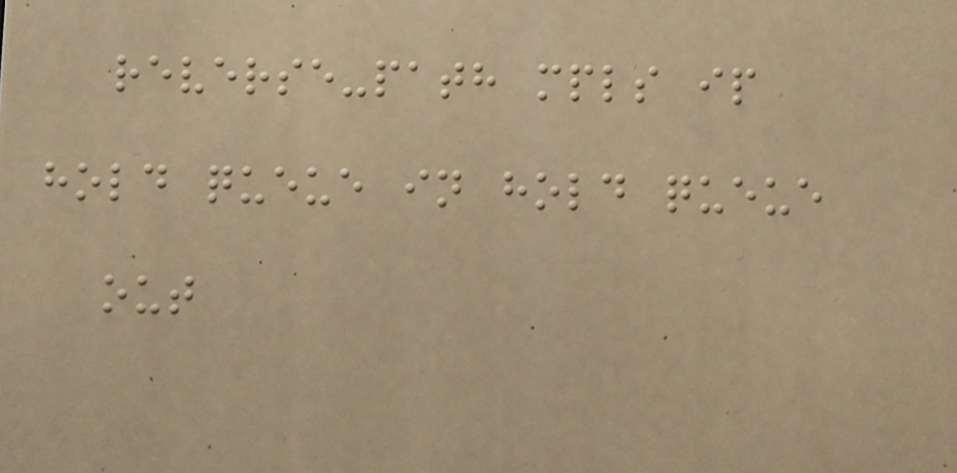reverse-path mpls ip
hold queue in hold queue
out
